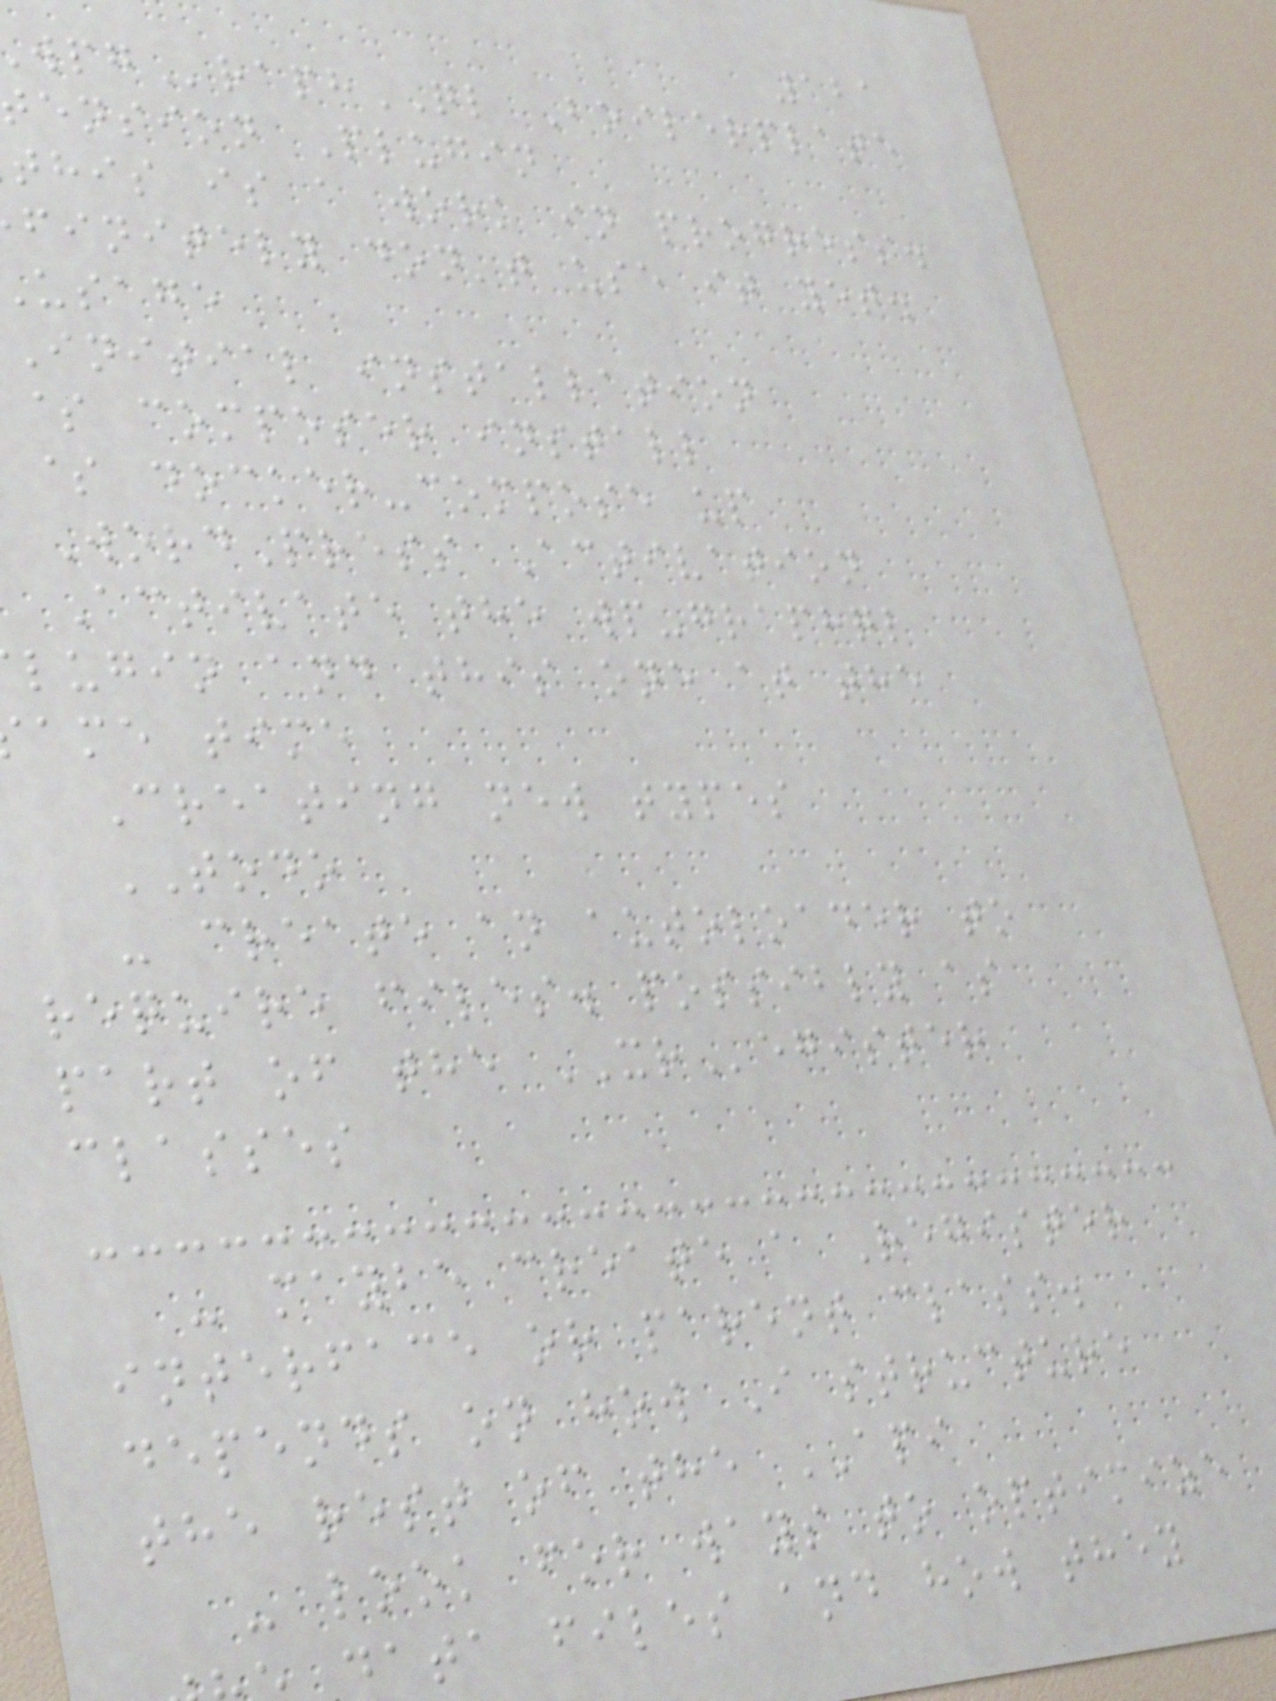121
raphQL Boilerplate
ension Plugin
this is a work in progress.
finitely don't use it yet.
usage
Initial installation
$ composer install
$ docker-compose up
WordPress Activation
Activate the wp-graphql
lugin and this one at the
ame time
Creating new types
TODO
- create an autoloader to
require files. possibly as
part of the XRegister
classes
- maybe create a Register
interface or parent class.
depends on how I structure
the rest of the API
- look for ways to optimize
data files and how they
